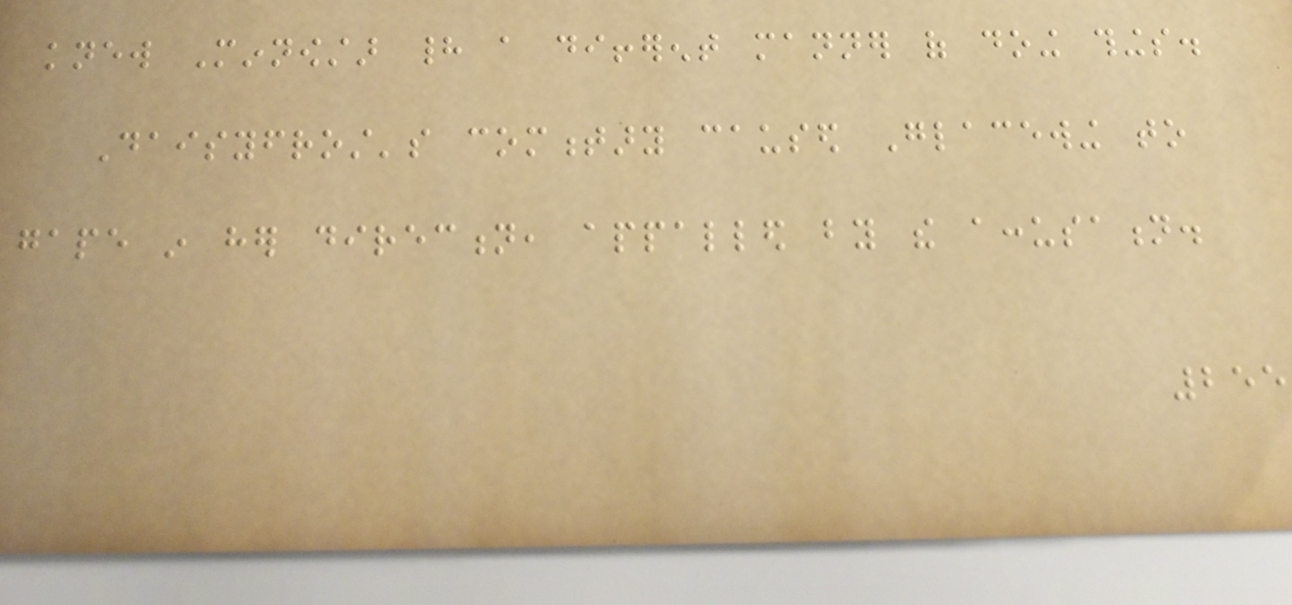knew Minnowstar had a different manner of doing things.
Daisyfrost's commentary caused Glacewing to
gape in her direction, appalled by the accusation.
255
